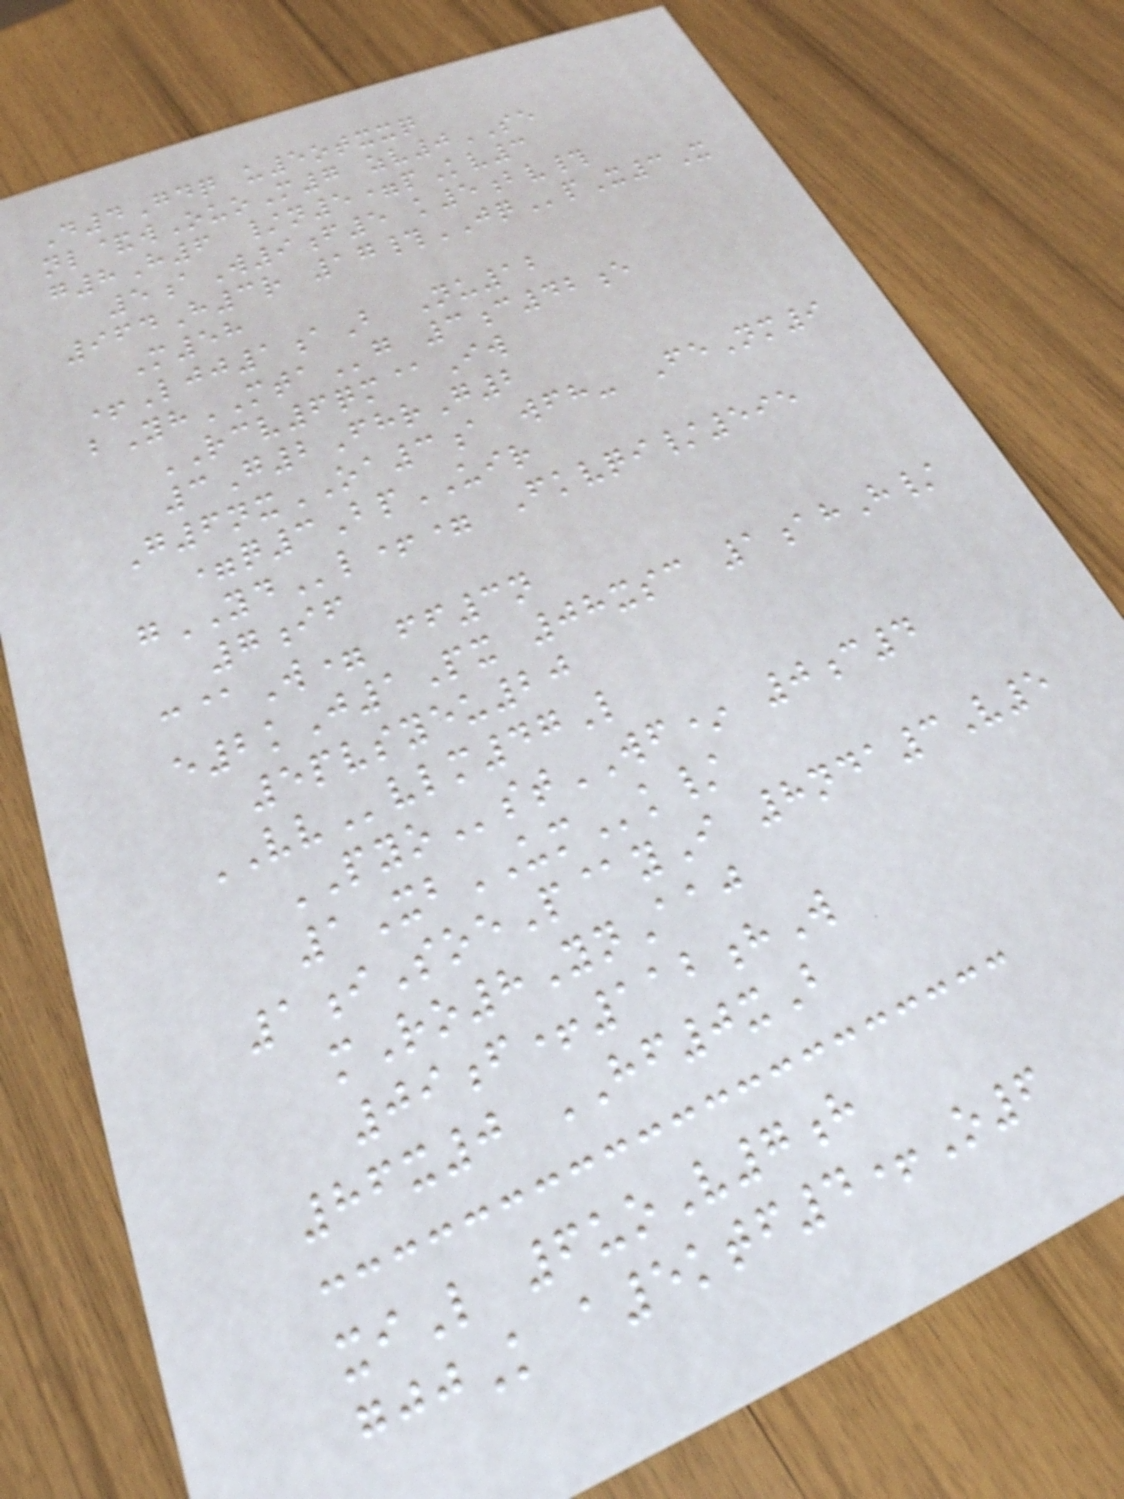D4Gdq u5otxxq
nl&wOuoM7 zv0SE
g8H6 /n5=pKv3
5aW9f5 k5bv#
964H3r 17#JQpX3X
M58
+Ljj1aB Nu12
bYhMTAg 3c42e
RCV6qm@Iw
3G2FhrG2
G6nxOA3a wfh- FeNm9
=q3BpUIR
gYDl+= Fkvqi/595
7if
c@W= ff3n
e2kJ1Px 08xsc 1ahH/
5pvsyeu20
VVvlm47L
PYOstWF* 0c4
1XbUMk/
1iSoeP@yI 8nda3V5
mRo8YnAaj
09f+112hW
86x0 HF0xB
xiL 6uoV7h
gjjK a5ktf4+O6
